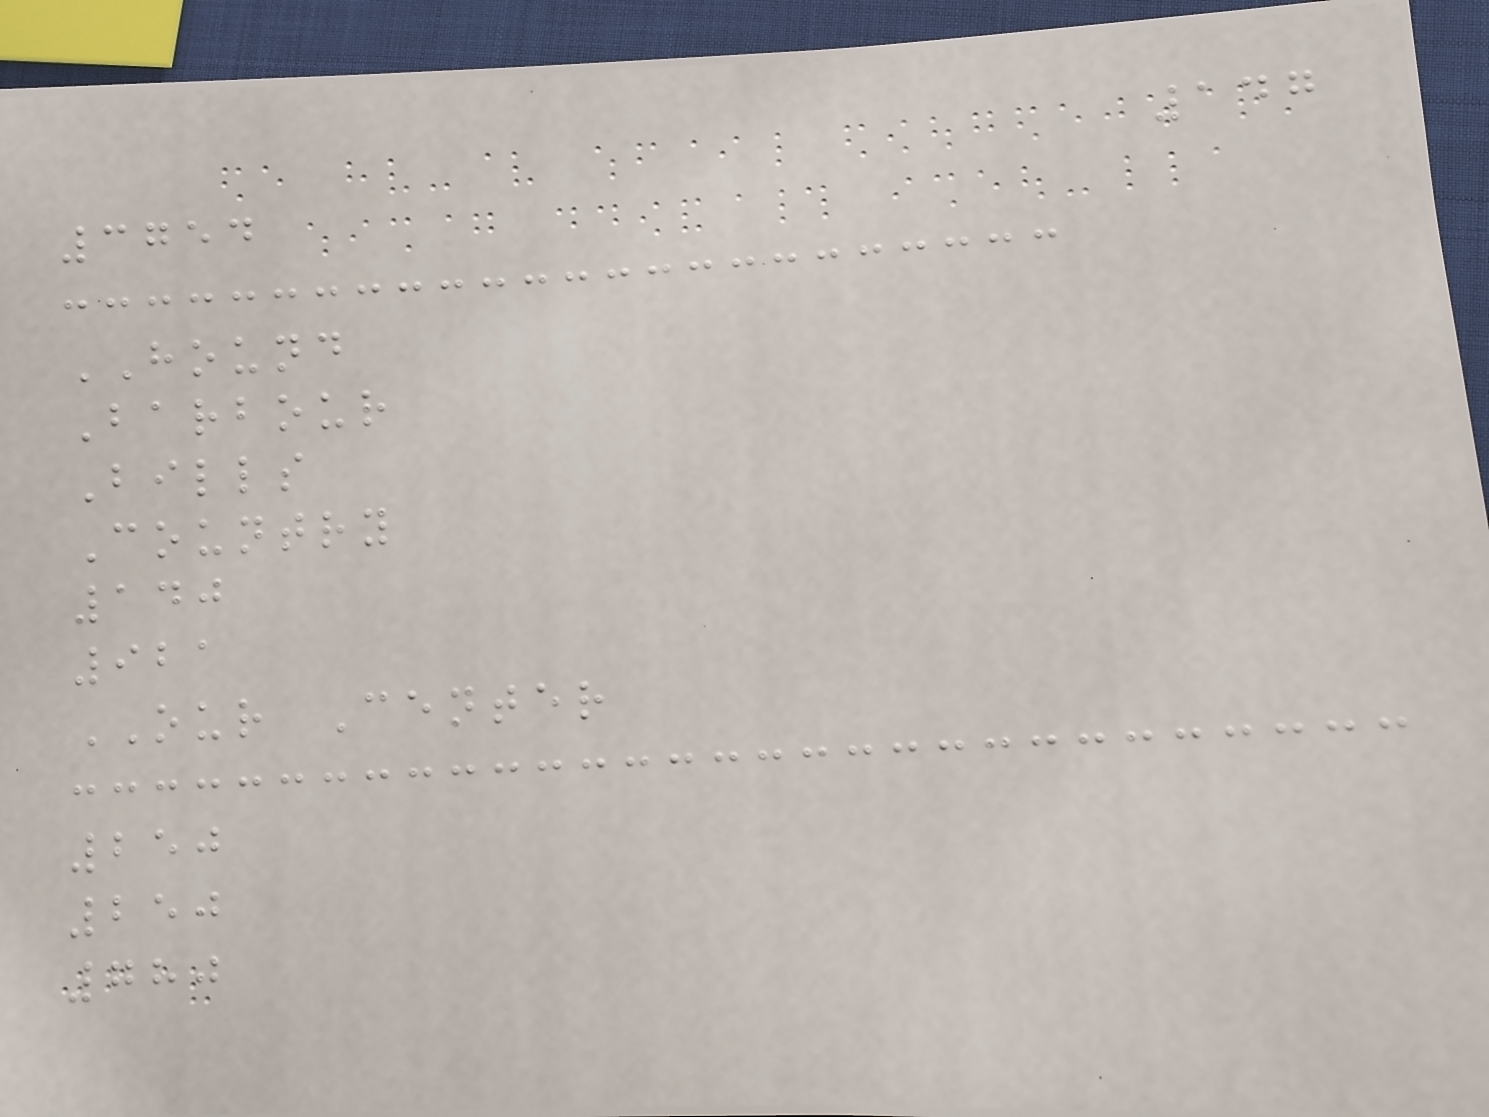147
3754
HOUND
Barbour
Bills
Country
140
921
OUR Center
250
250
780
